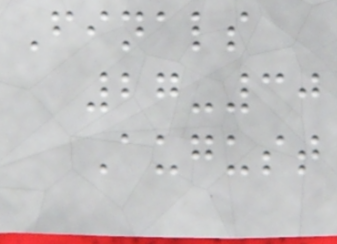Finals
27-30
August
